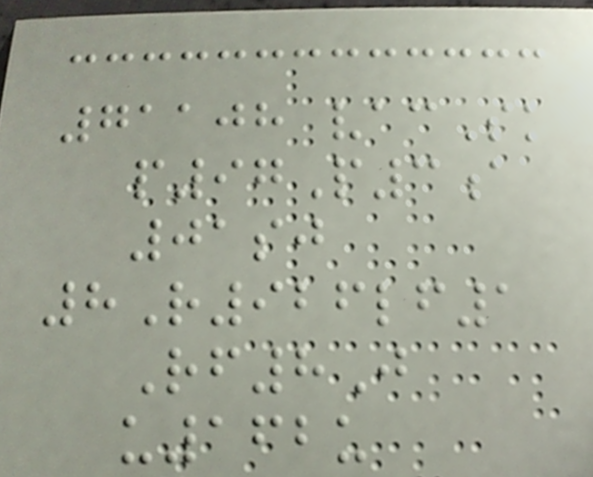71108 vacSk
p97P3a
01sj
8R926lf1
Rf8J
u162u
